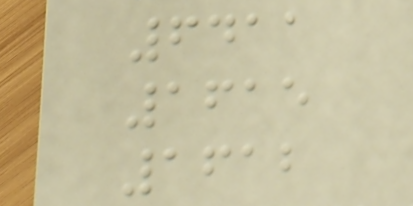6411
1615
1612
